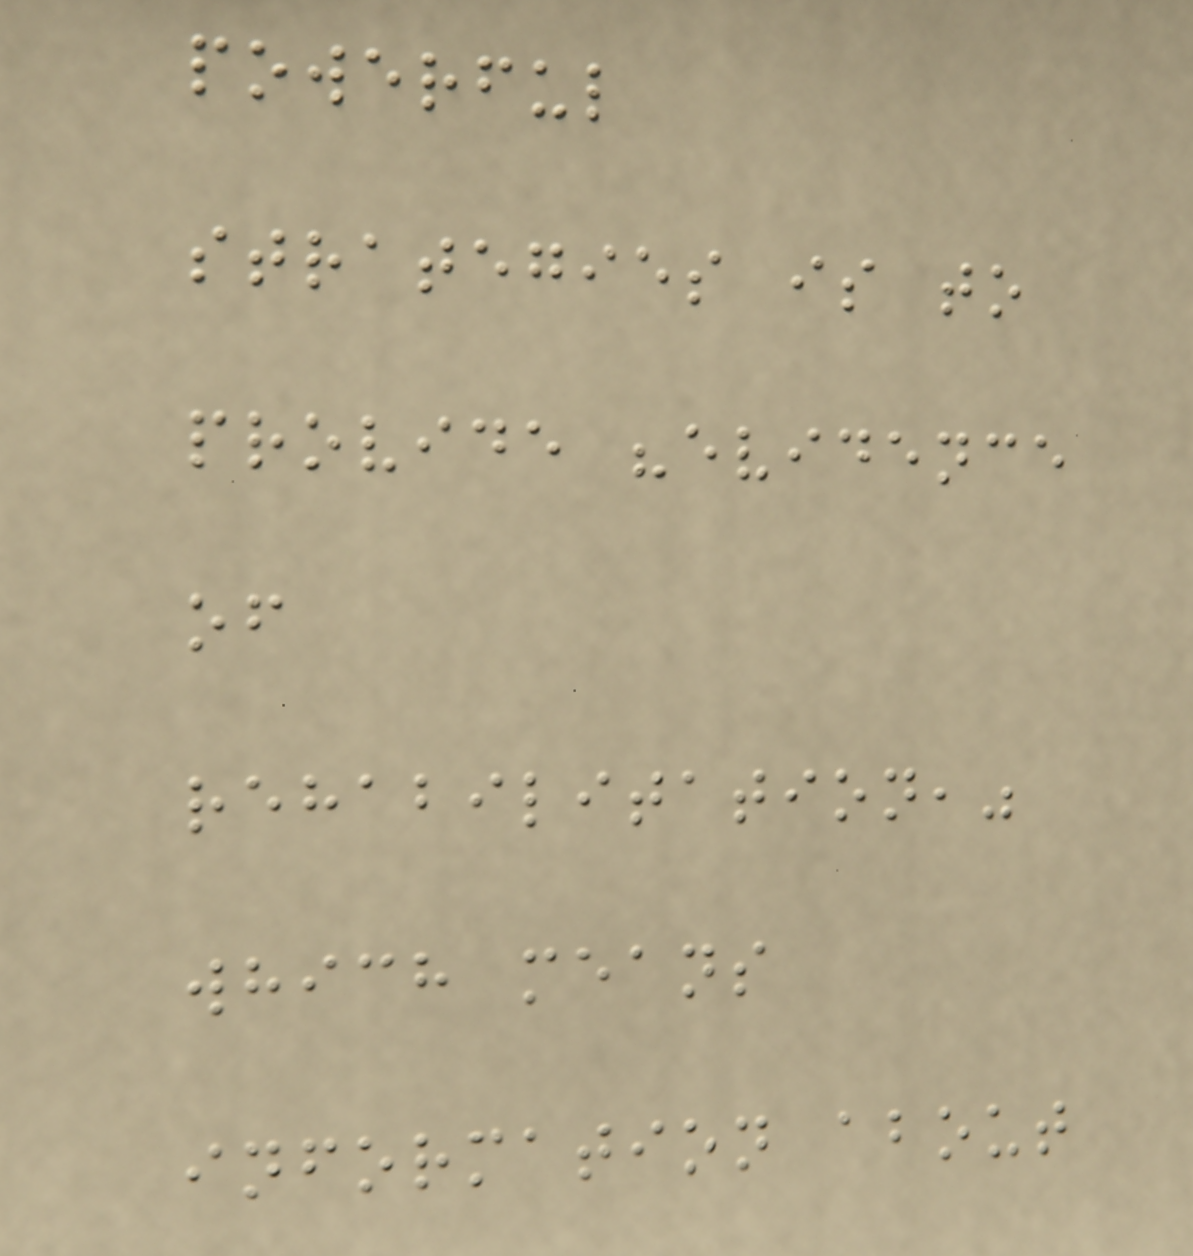powerful
strategies is to
provide "evidence
of
rehabilitation,"
which means
information about
